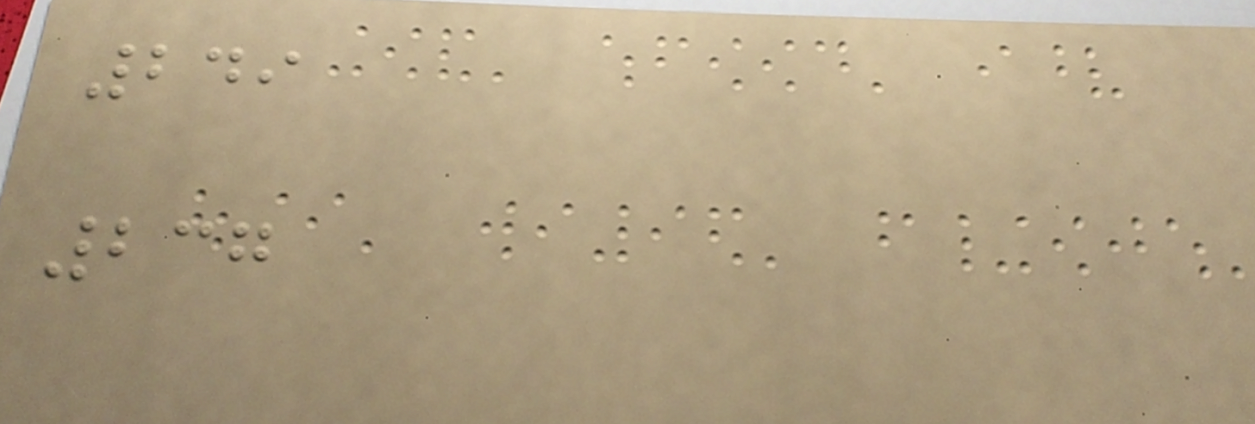249
237
